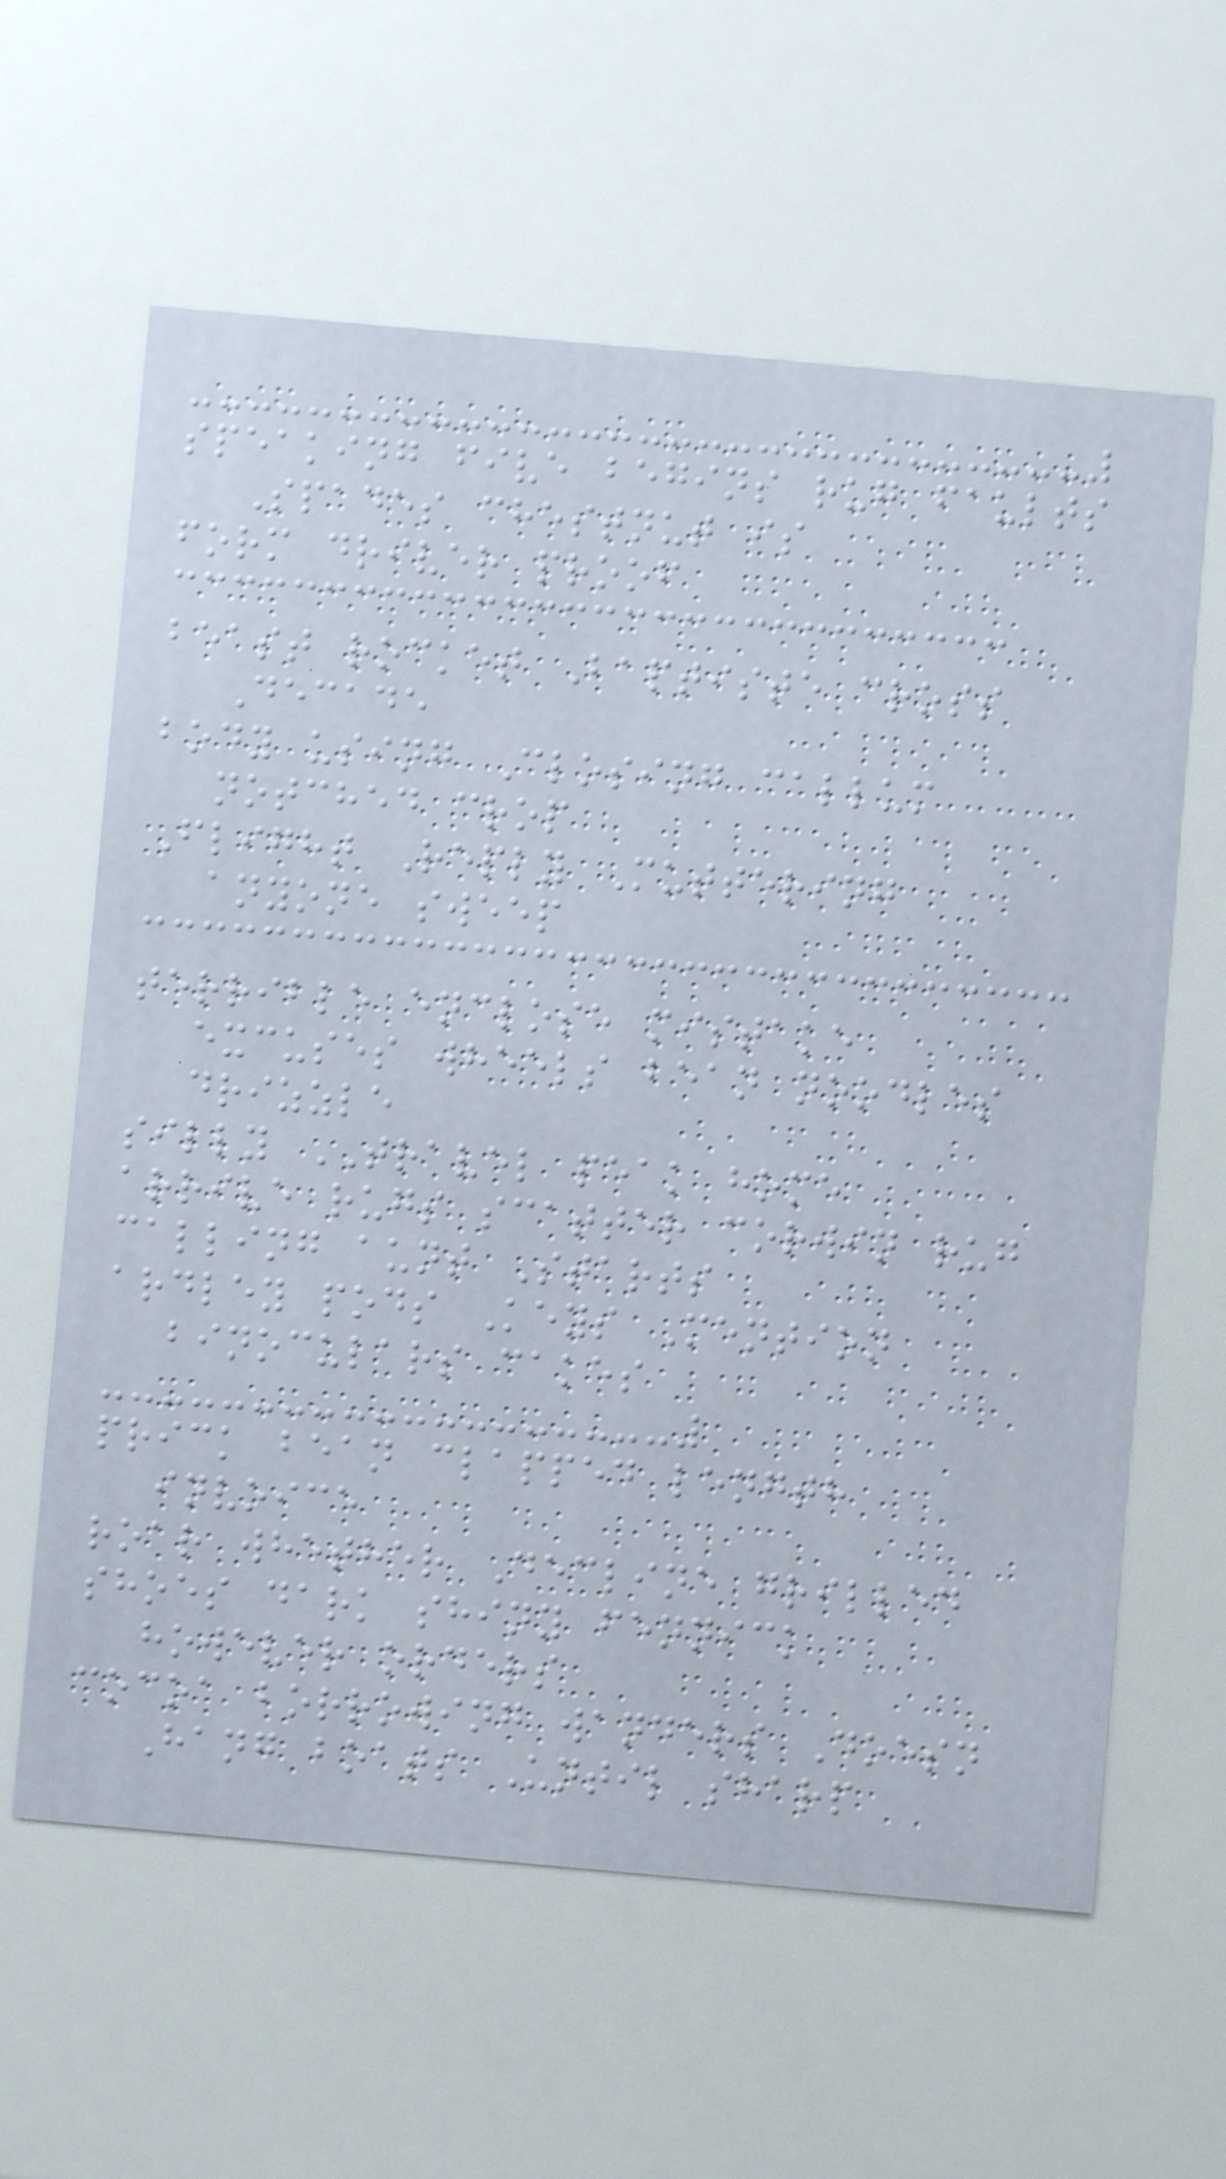speaking five begins rug faults
Spades chestnut is
form driver proof
beast rocket Baptiste cross
Decade
body using Closing callum
notched crop
Flight Reply Muttering
anyone sweep
terrible enclose mistake
excuses wheels bean noodles
drizzle
silly TRAVEL peak home
arrive rugs scatter corwin rug
calling aunt Starts
ardley pods Keys Mention
binoculars cakes
prick bean clapped length
invoice
roar whether Decline grilled
shoes dark shiny fennick
however orders
cocoa borrowing wanders Doesn
Hang boats Until sharp
